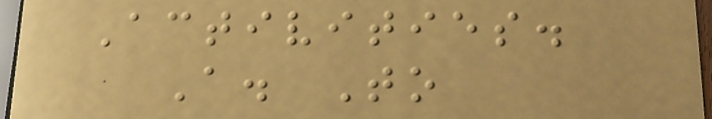Activities.
A. To
